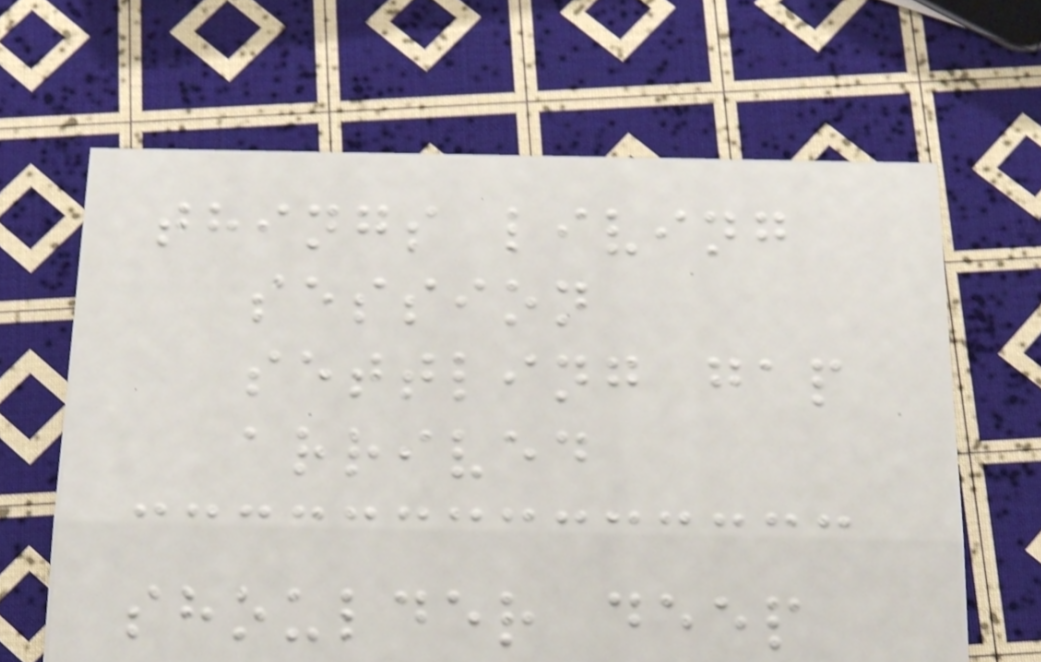things living
session
settling gap
arrived
shoulder deep
